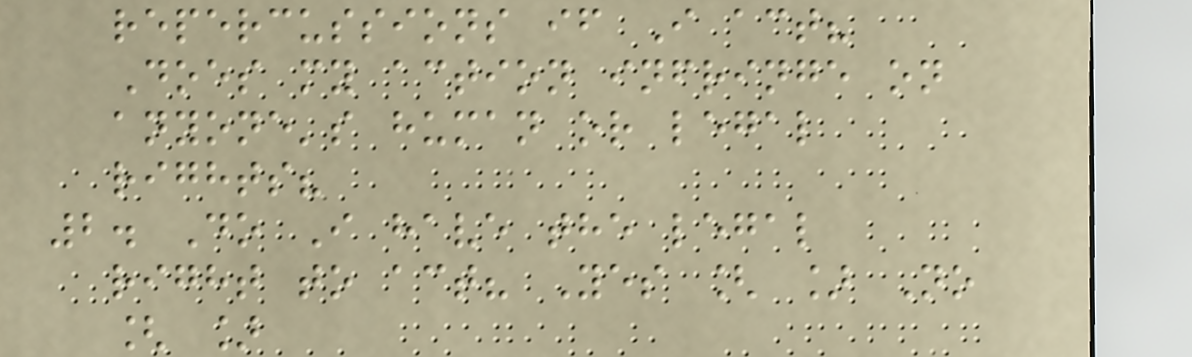repercussions if I act?
Does my action infringe on
anyone's human or legal
rights?
2. Do I have the legal
right to act? Yes [ ] No
[ ]
